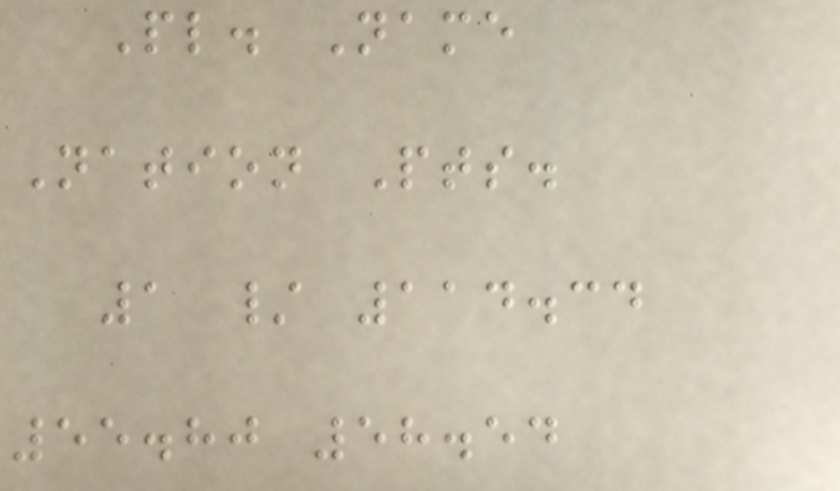Pl. Name
Nation Pts.
1 / 114.34
55.80 58.54
